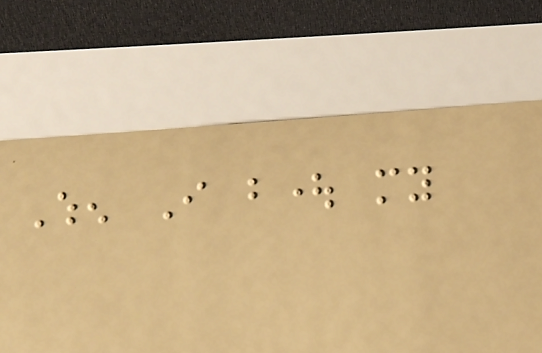When I bought my
